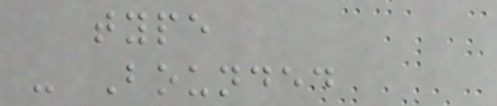type
- Bounded
